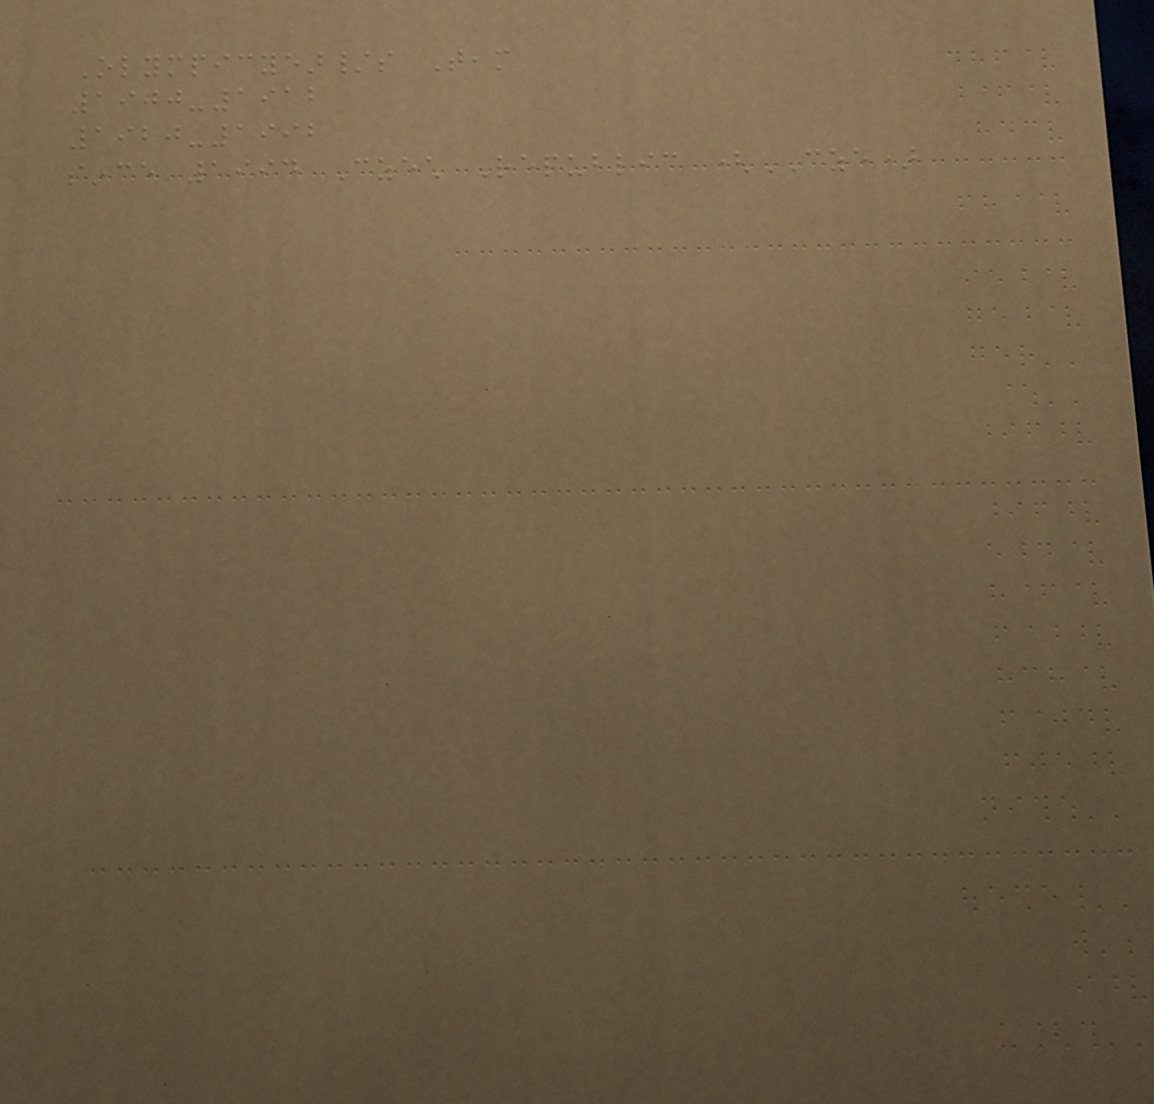Olympicyear/s Team
1900-1912
1920-1992
since 1994 Czech Republic (CZE)
